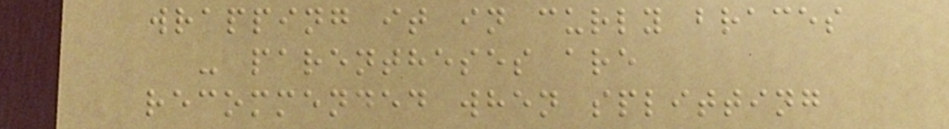wrapping it in curly braces
- parentheses are
recommended when splitting
